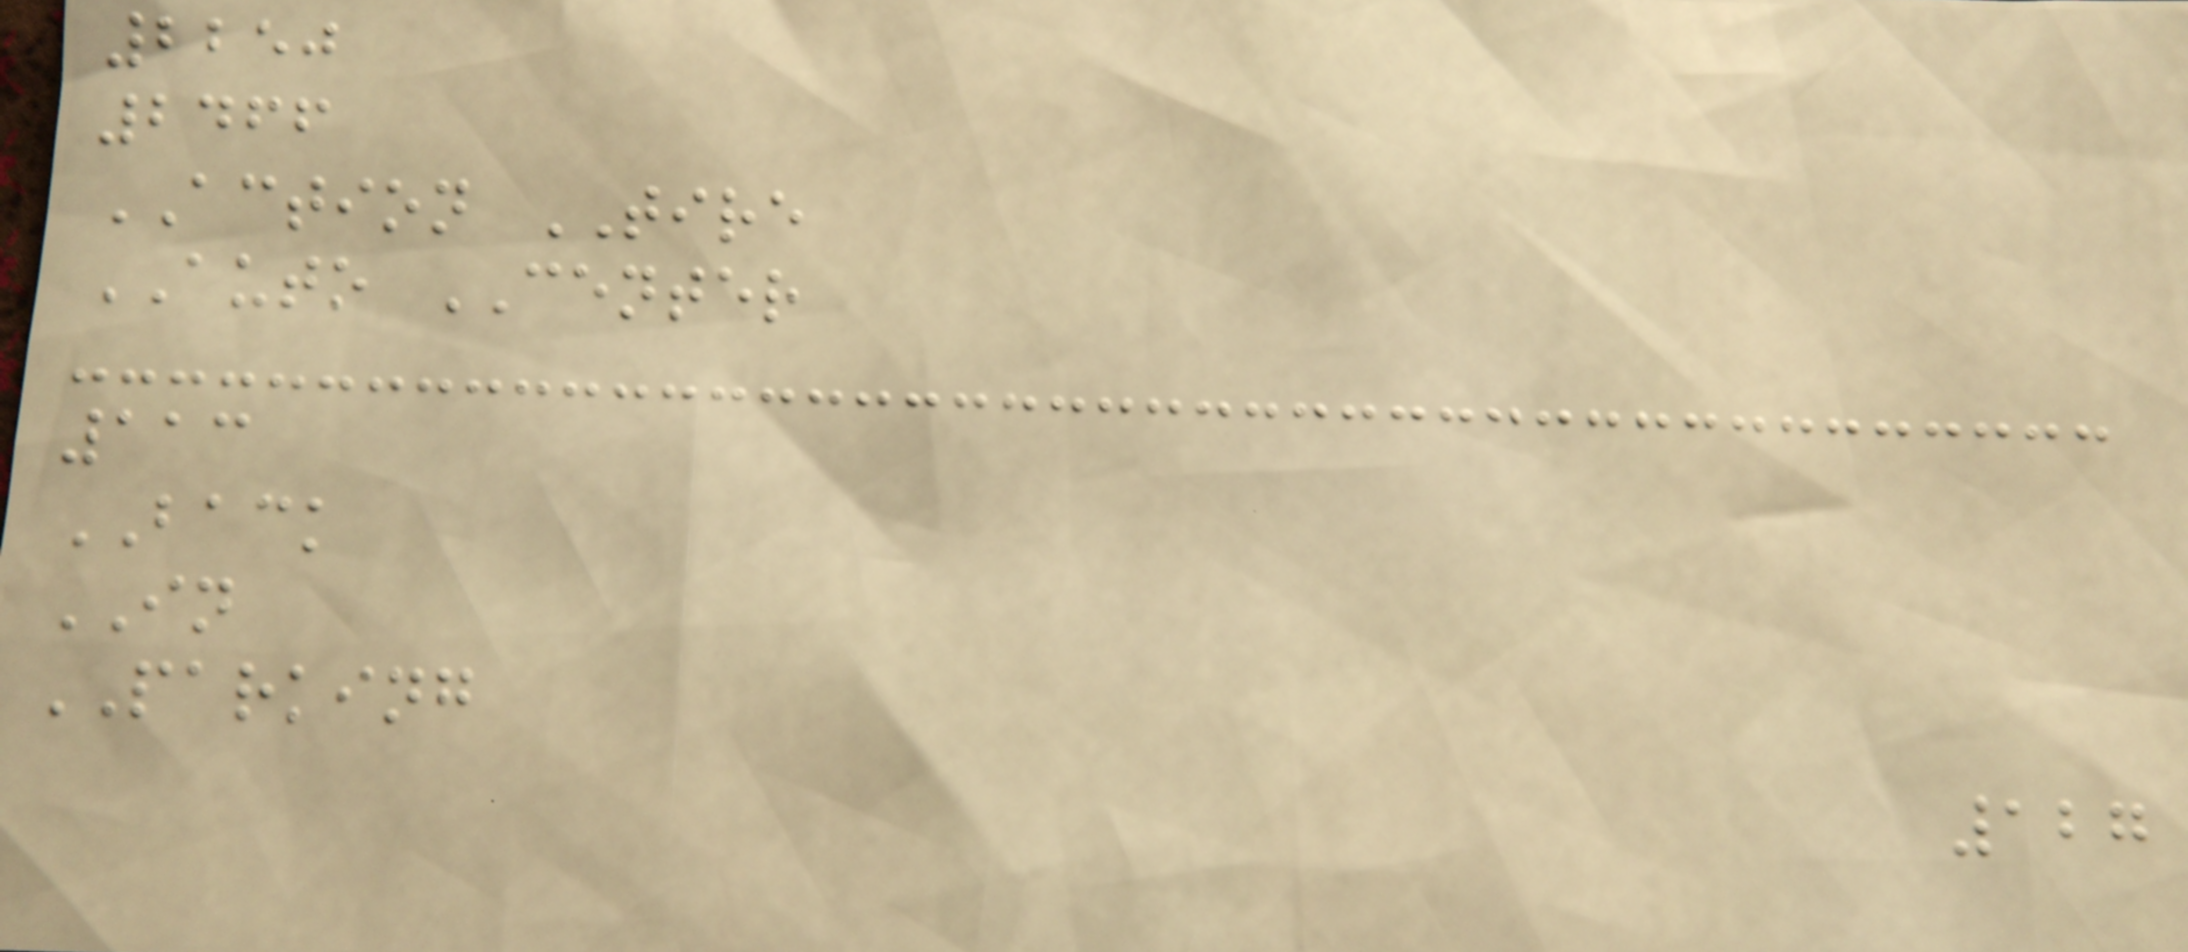2250
2466
ACTION TIRE
AUTO CENTER
113
BACK
IN
PARKING
127
